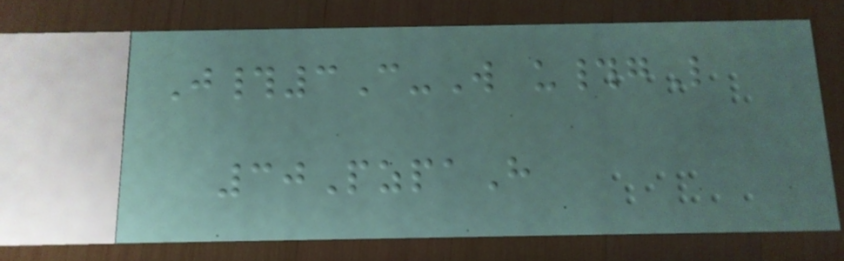J#3C-W u#gL
30PzpaH
